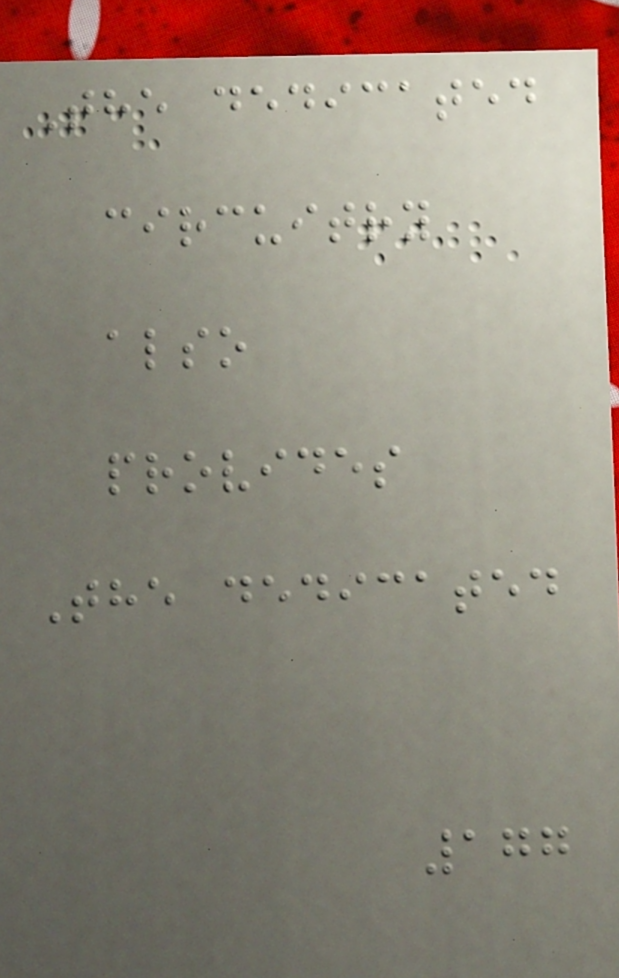The dedicated
circuitry
also
provides
The dedicated
177
